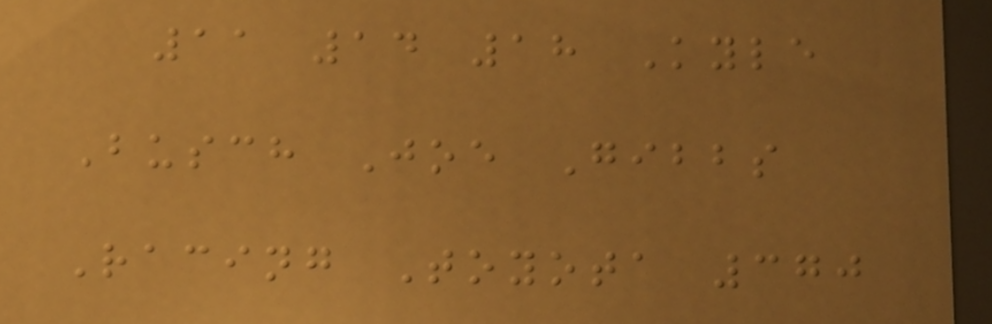11 14 18 Kyle
Busch Joe Gibbs
Racing Toyota 370
